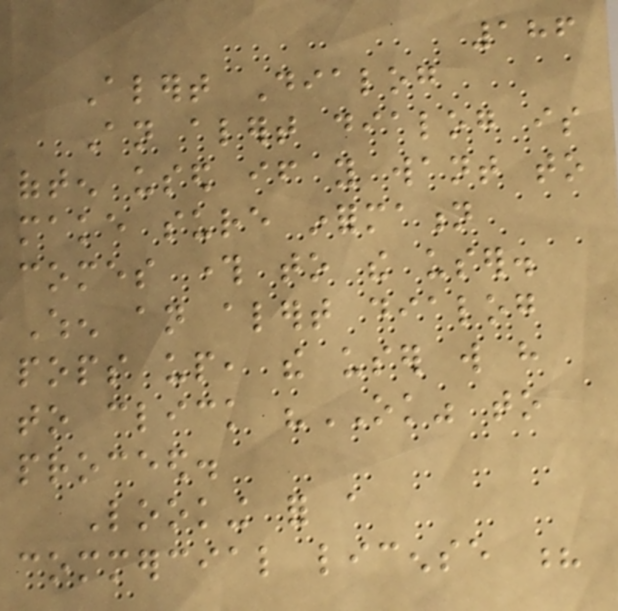186
Alert Dialog
An alert dialog is
often used if you want to
make sure information
comes through to the user.
When an alert dialog
pops up, the user will have
to click "OK" to
proceed.
Looking for a
commercial license ?
